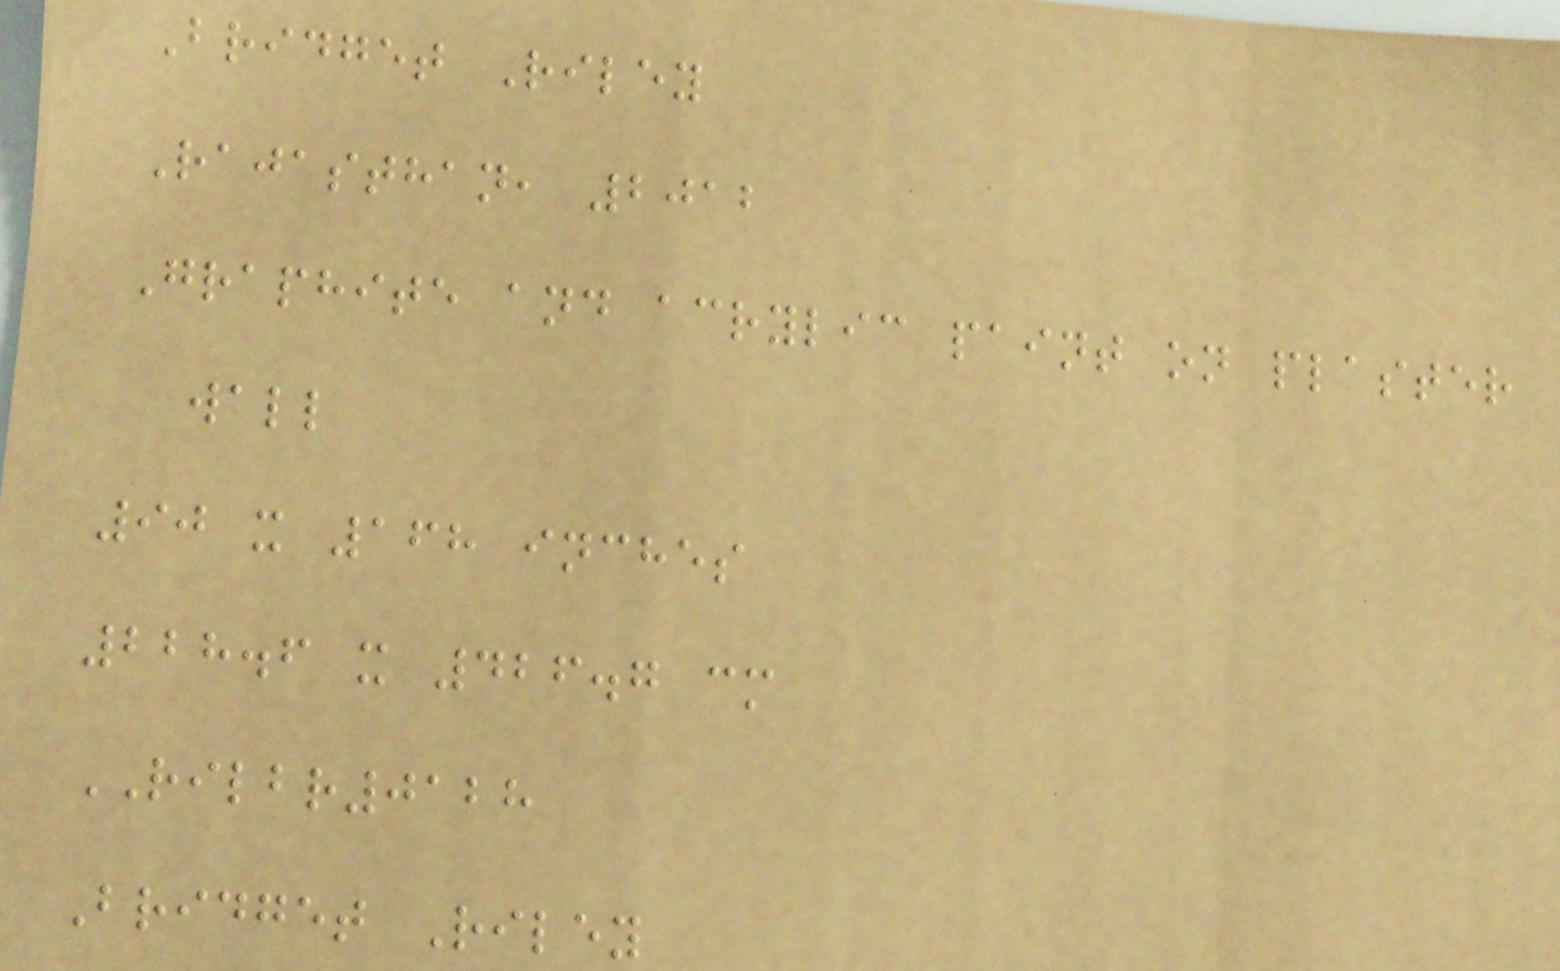Bridget Riley
Rajasthan, 2012
Graphite and acrylic paint on plaster
wall
90 x 168 inches
228.6 x 426.7 cm
RILBR0128
Bridget Riley
